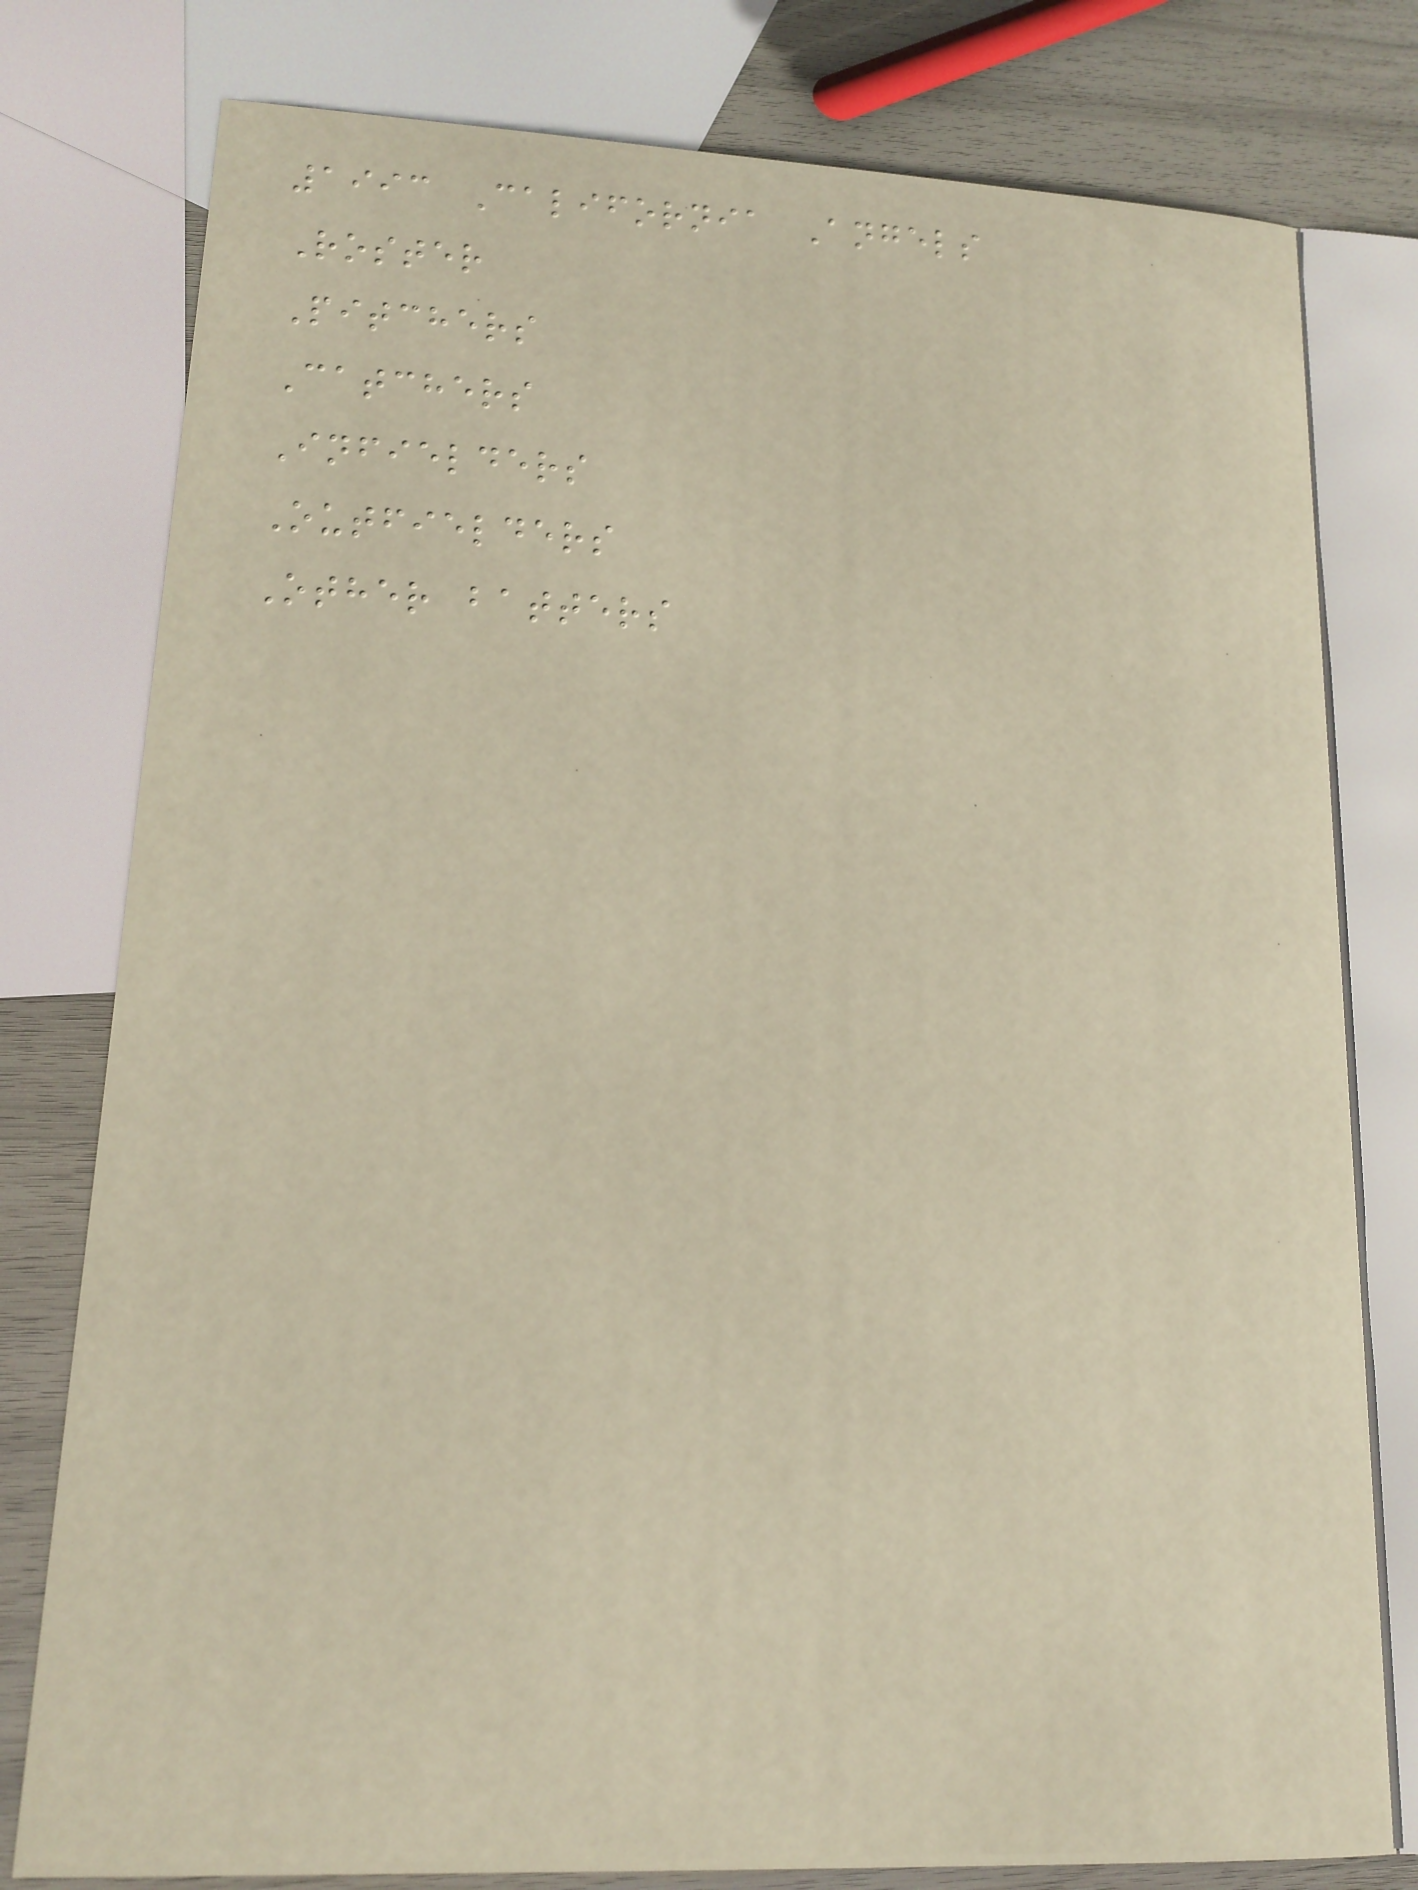1993 California Angels
Roster
Pitchers
Catchers
Infielders
Outfielders
Other batters
